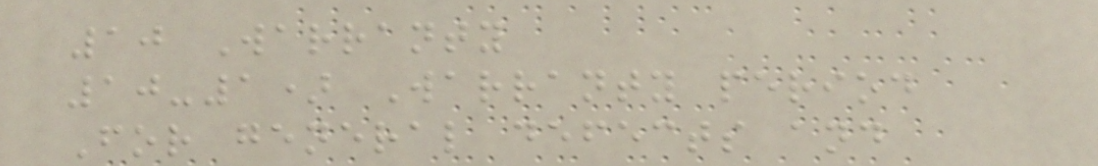10 Warranty
10-1) Warranty period
For general defects and
